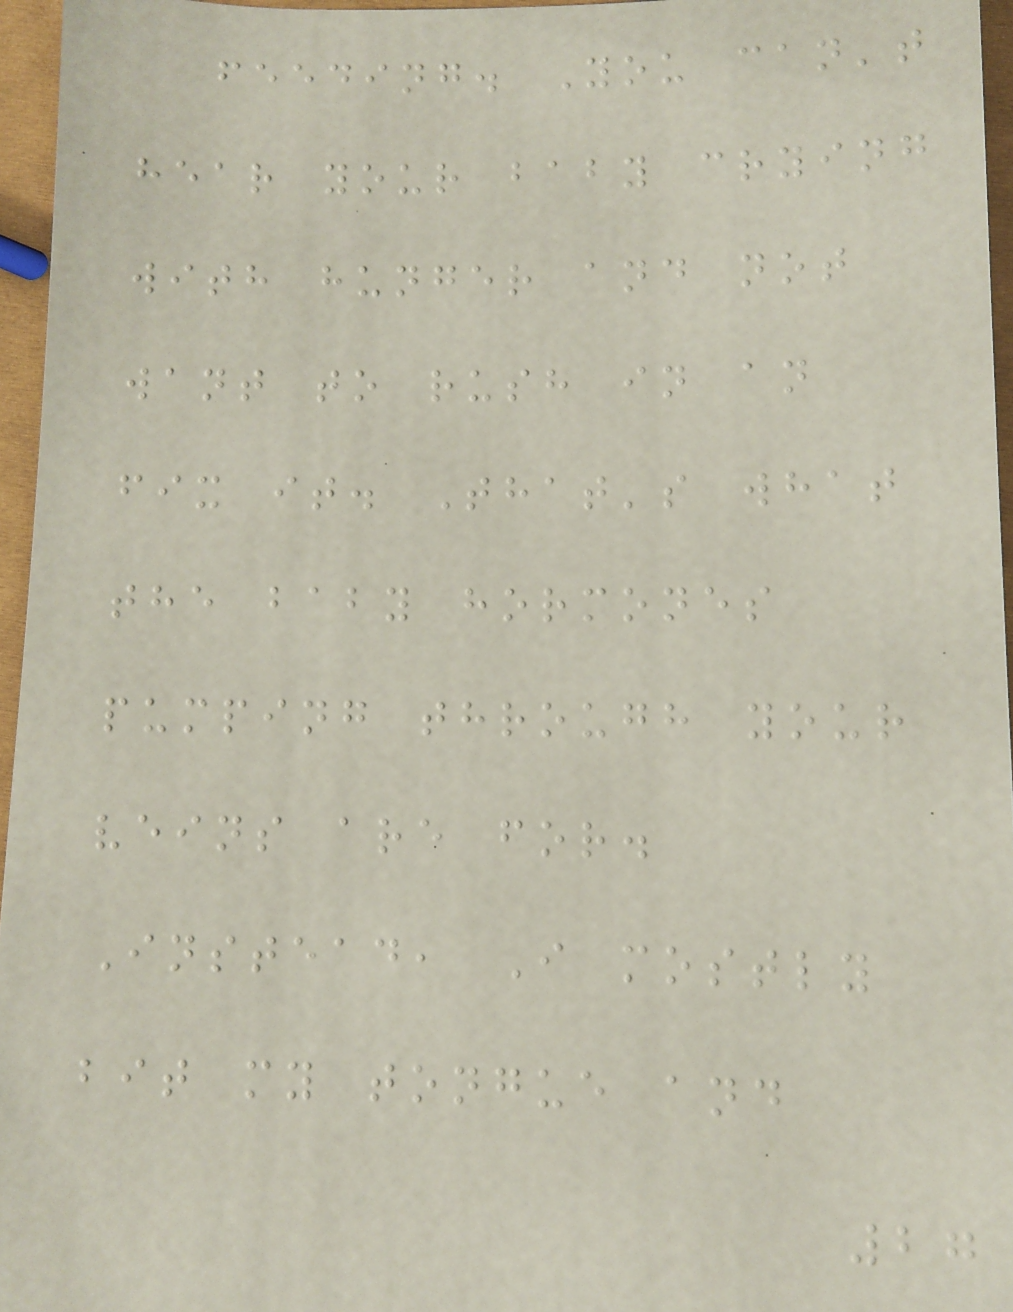feeding. You can't
hear your baby crying
with hunger and not
want to rush in an
fix it. That's what
the baby hormones
pumping through your
veins are for.
Instead, I mostly
bit my tongue and
27
